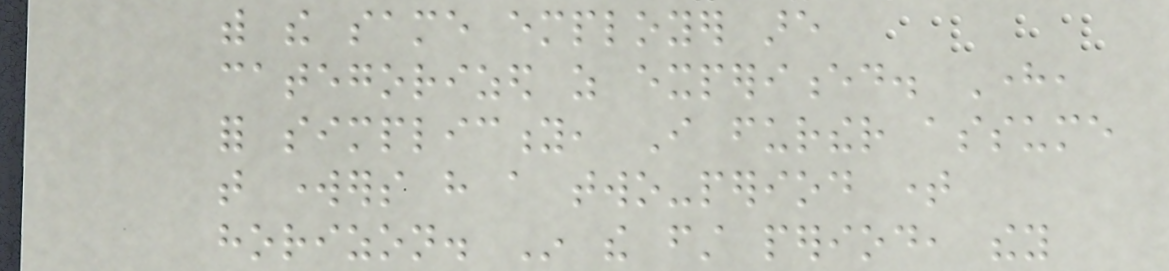with the same employer are
categorized as experienced. Here,
for simplicity, I further assume
that workers have a two-period time
horizon. In the first period, they
